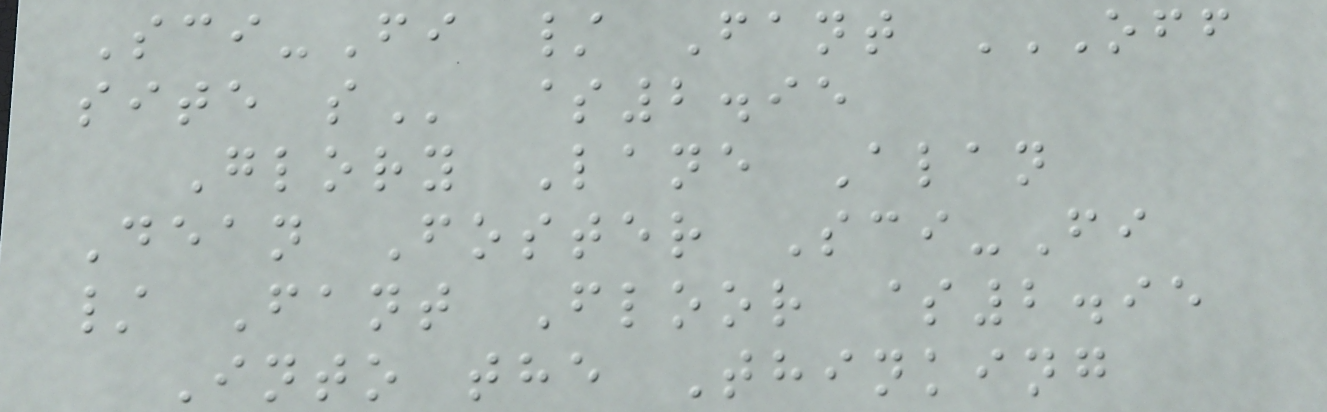Sci-Fi / Fant OFF
SITE S $2.95
Glory Lane Alan
Dean Foster Sci-Fi
/ Fant Floor $2.95
Into the Thinking
